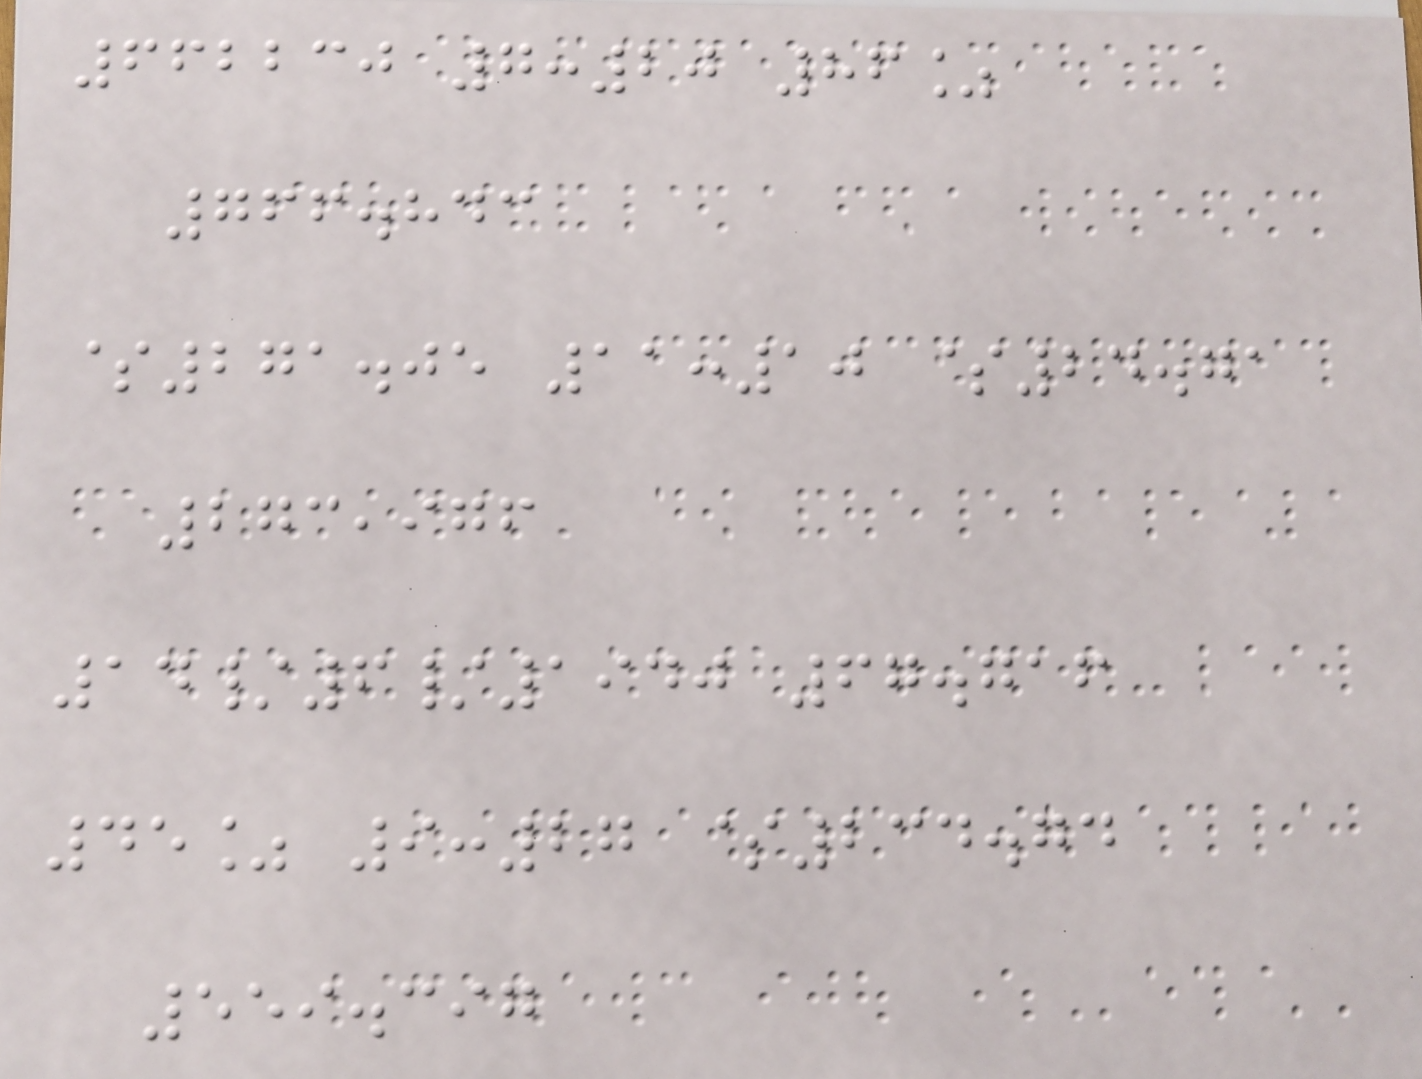662230 7:20 86%
766.843
$271.05 11:10 $24.71
273,976
14/6/1940 67.716
45% 9:27 $234.74
559.397
